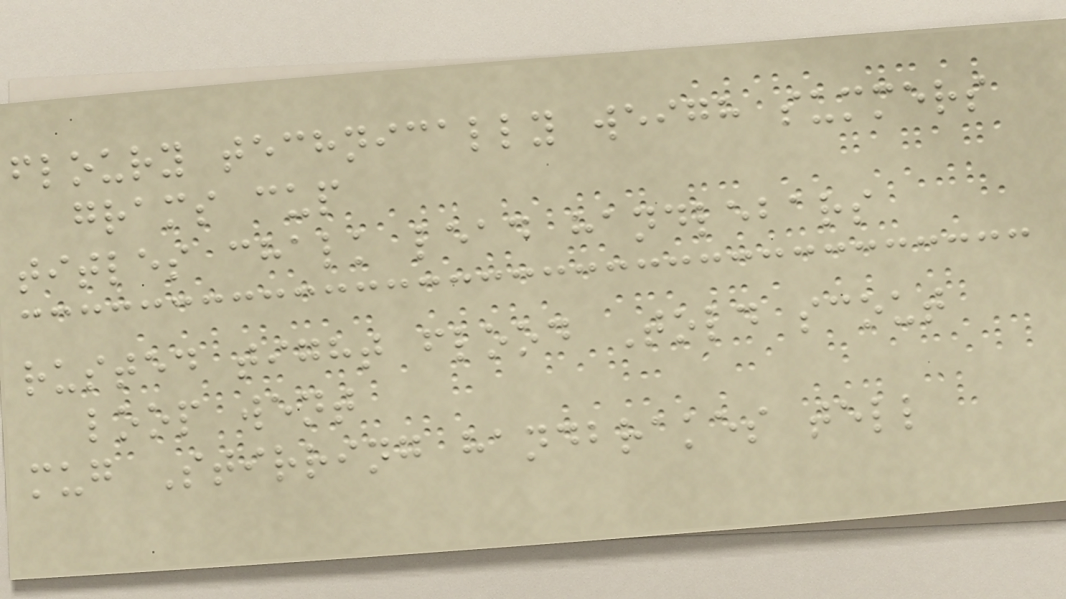floury technically weigh summers
grams cup
titles chalk lead handlebars
rusted tight flood Told scout
loop went
mug Stirring handbrakes tell
